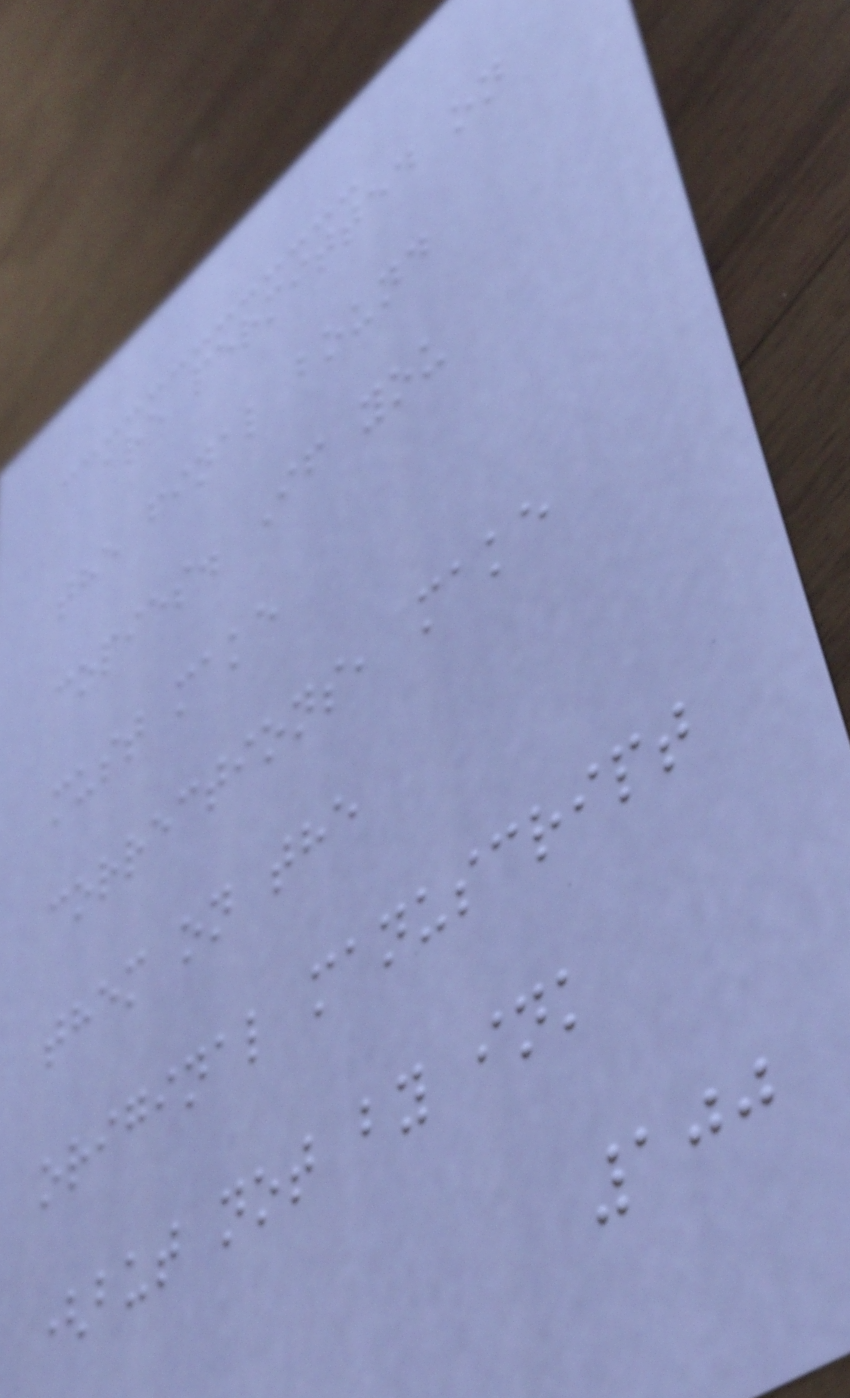are permitted on
the final bound
copies. If you
must make
corrections, make
them on the
original manuscript
(but not by ink
100
